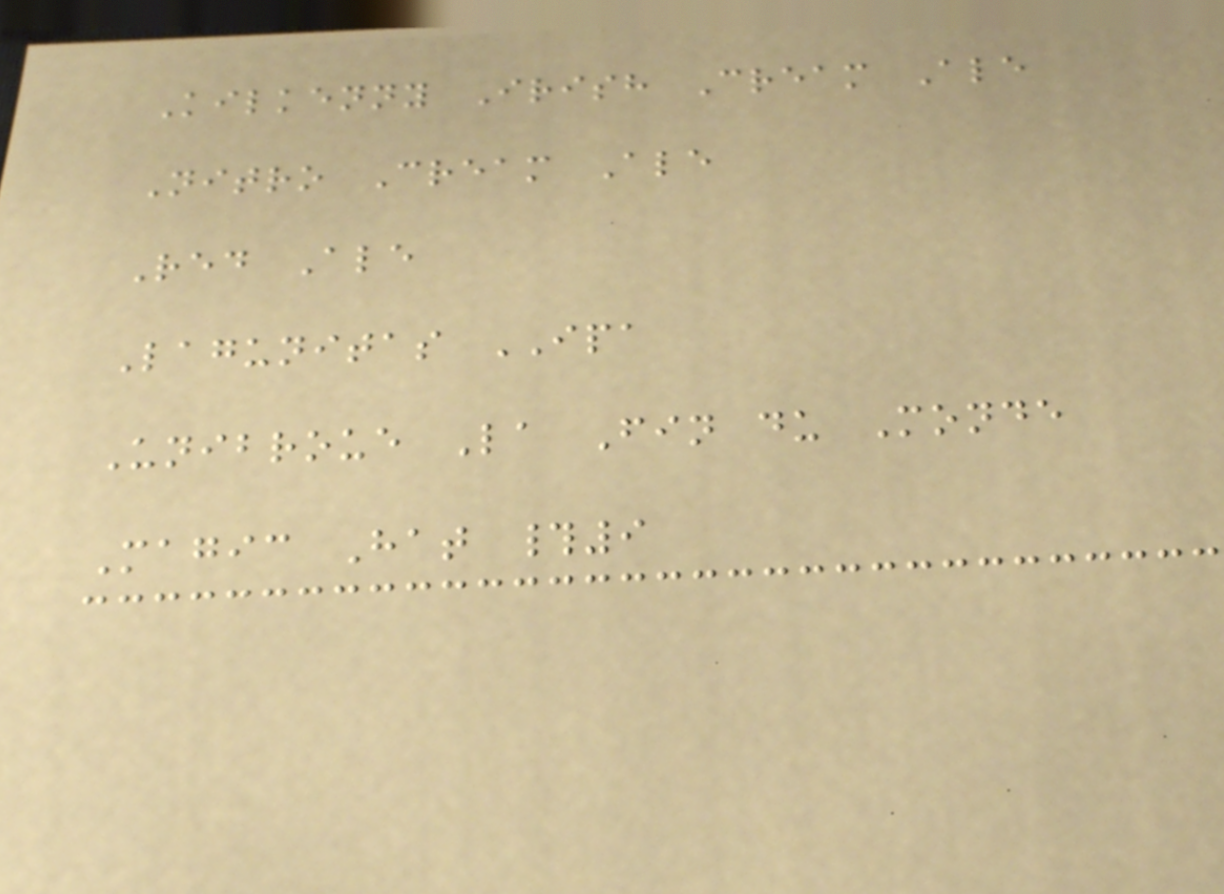Kilkenny Irish Cream Ale
Nitro Cream Ale
Red Ale
Lagunitas IPA
Unibroue La Fin du Monde
Magic Hat #9
